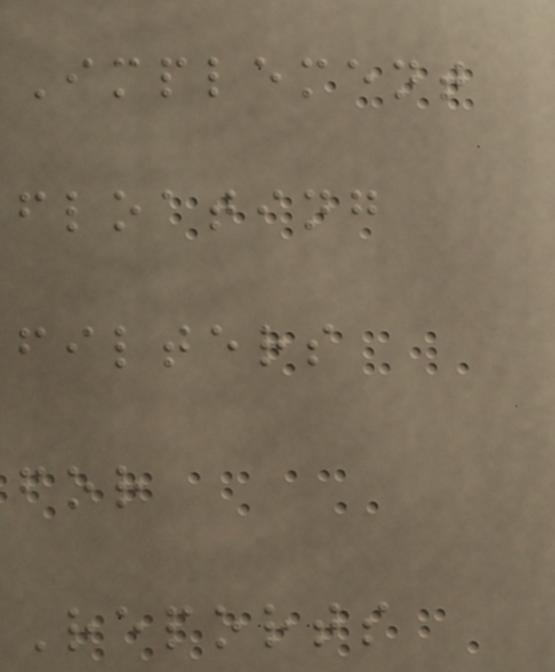Implement
floating
filters
for
Reports
